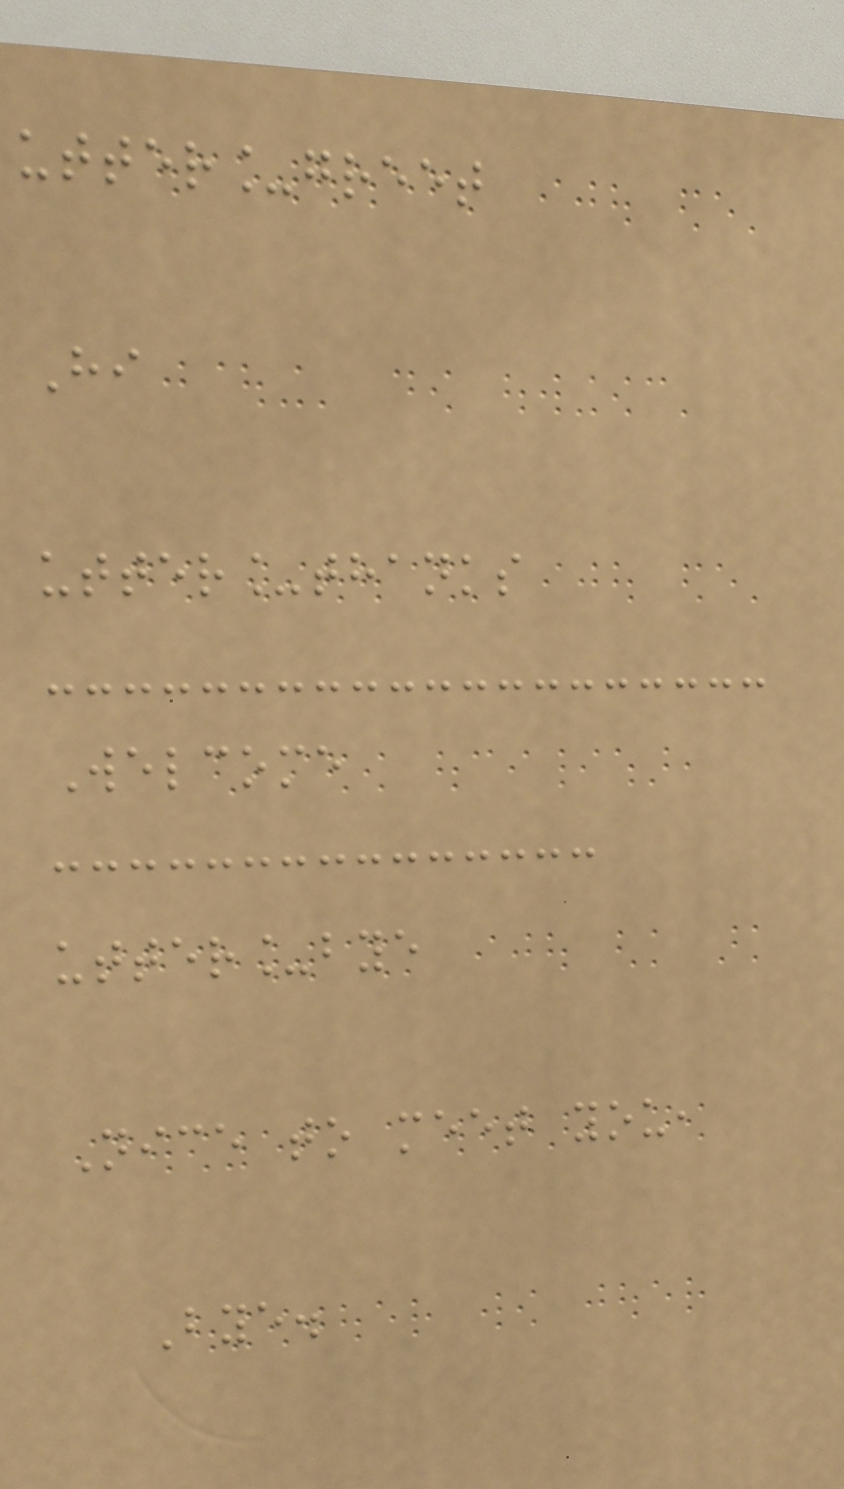utter_greet
Hi
utter_thanks
Welcome
utter_bye
Nice to meet you,
Bye.
